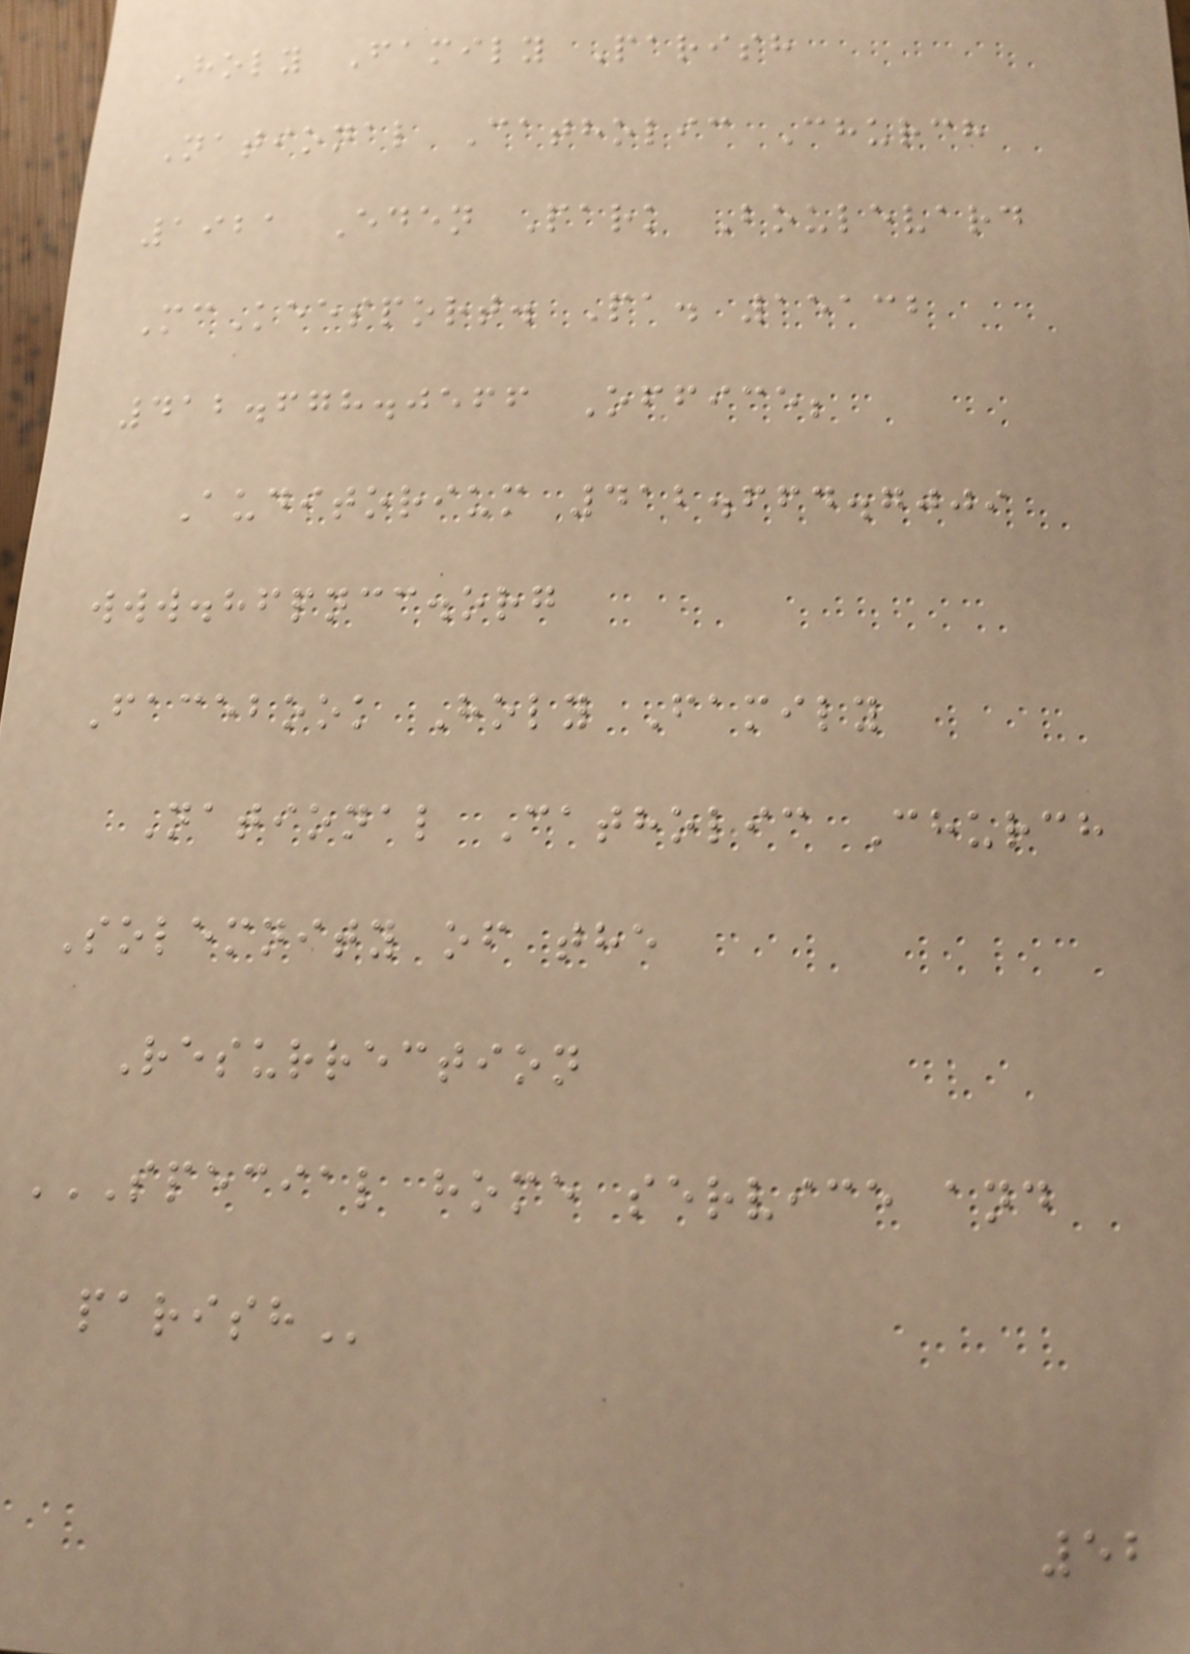Holy Family Parish
National Catholic Church
1921 Eden Park Boulevard
McKeesport. Pa. 15132
412.678.0566 Office;
Auditorium 412.664.7009
www.hfpncc.org
Facebook Holy Family
National Catholic Church
Solemnity of the
Resurrection
SPECIAL HOME SERVICE AND
PARISH
52
